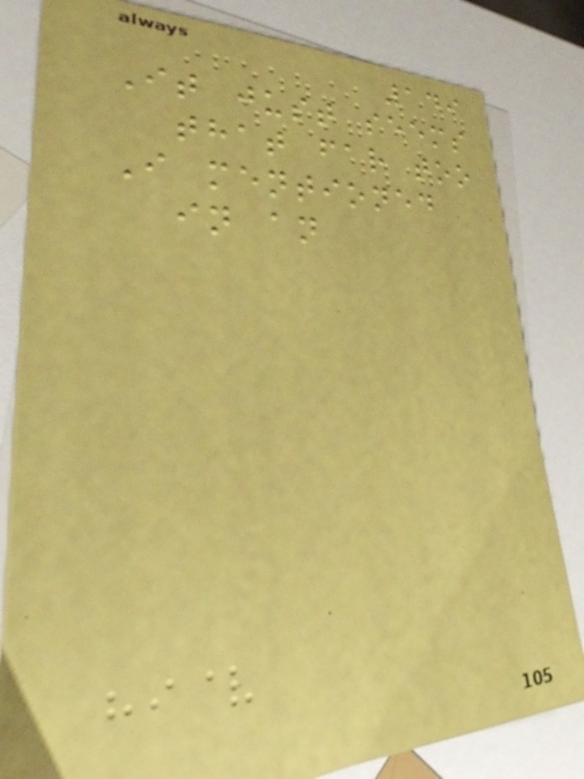149
It just seems
that far too
I mentioned
in an
